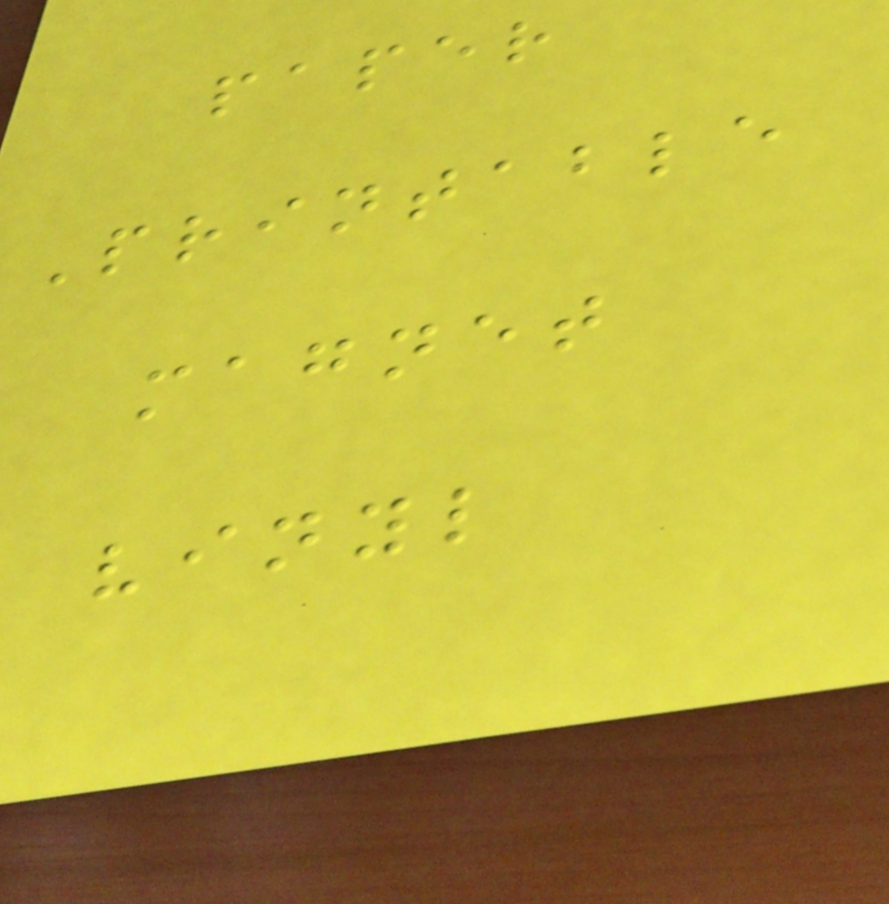paper
Printable
magnet
vinyl
